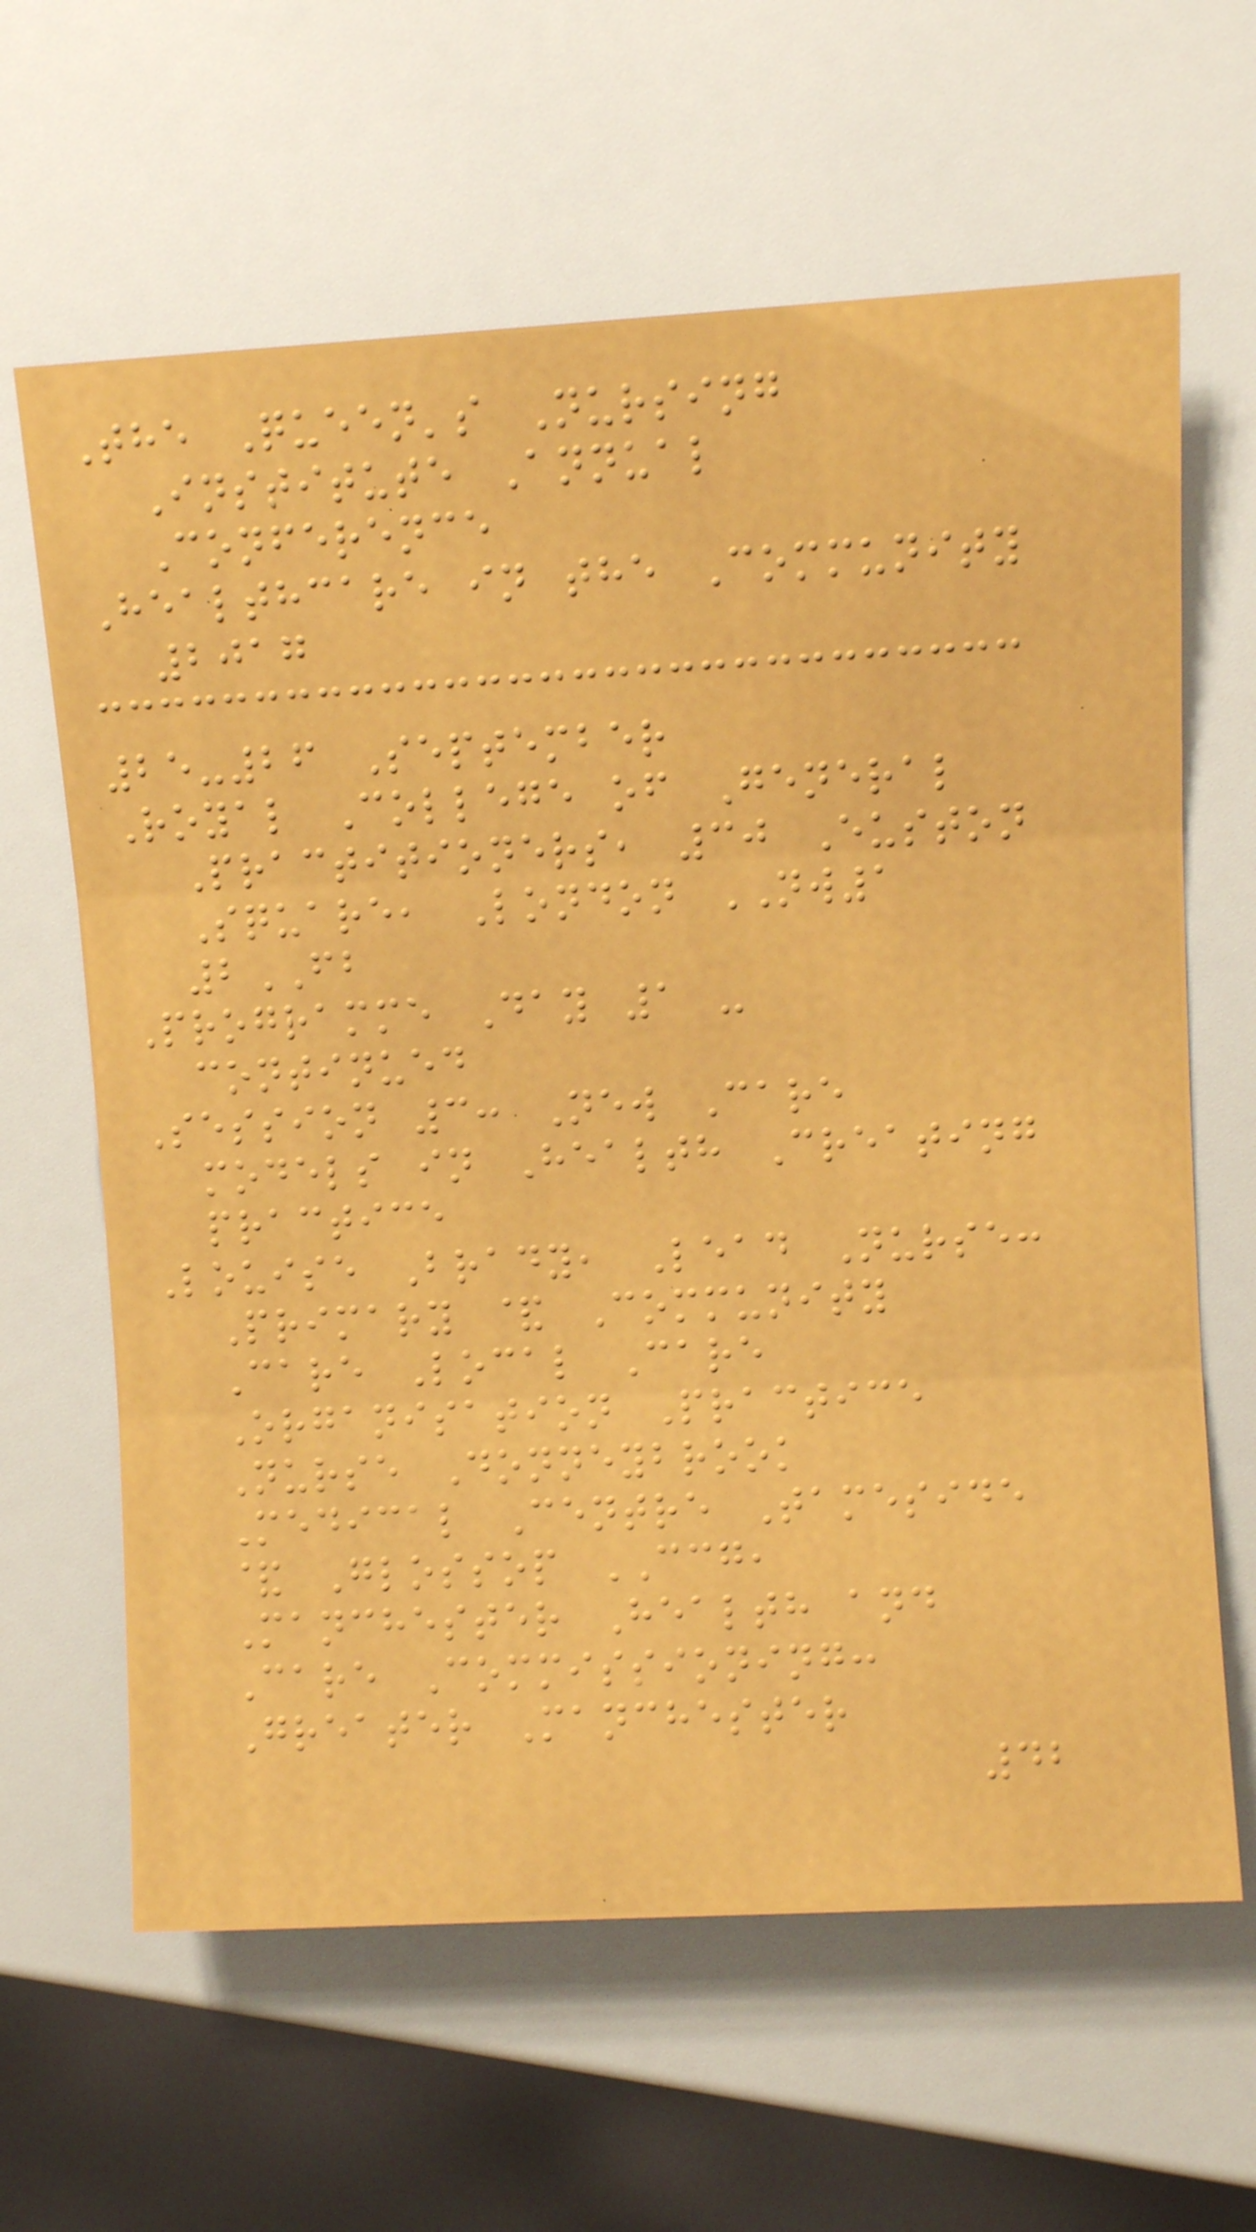The Queen's Nursing
Institute Annual
Conference
Healthcare in the Community
2017
25-26 September
Royal College of General
Practitioners, 30 Euston
Square, London NW1
2FB
Programme Day 1 -
continued
Session 3: New Care
models in Health Creating
practice
Louise Brady, Lead Nurse:
Primary & Community
Care Local Care
Organisation Practice
Nurse Donneybrook
Medical Centre Tameside
& Glossop CCG,
Manchester Health and
Care Commissioning:
Greater Manchester
42
